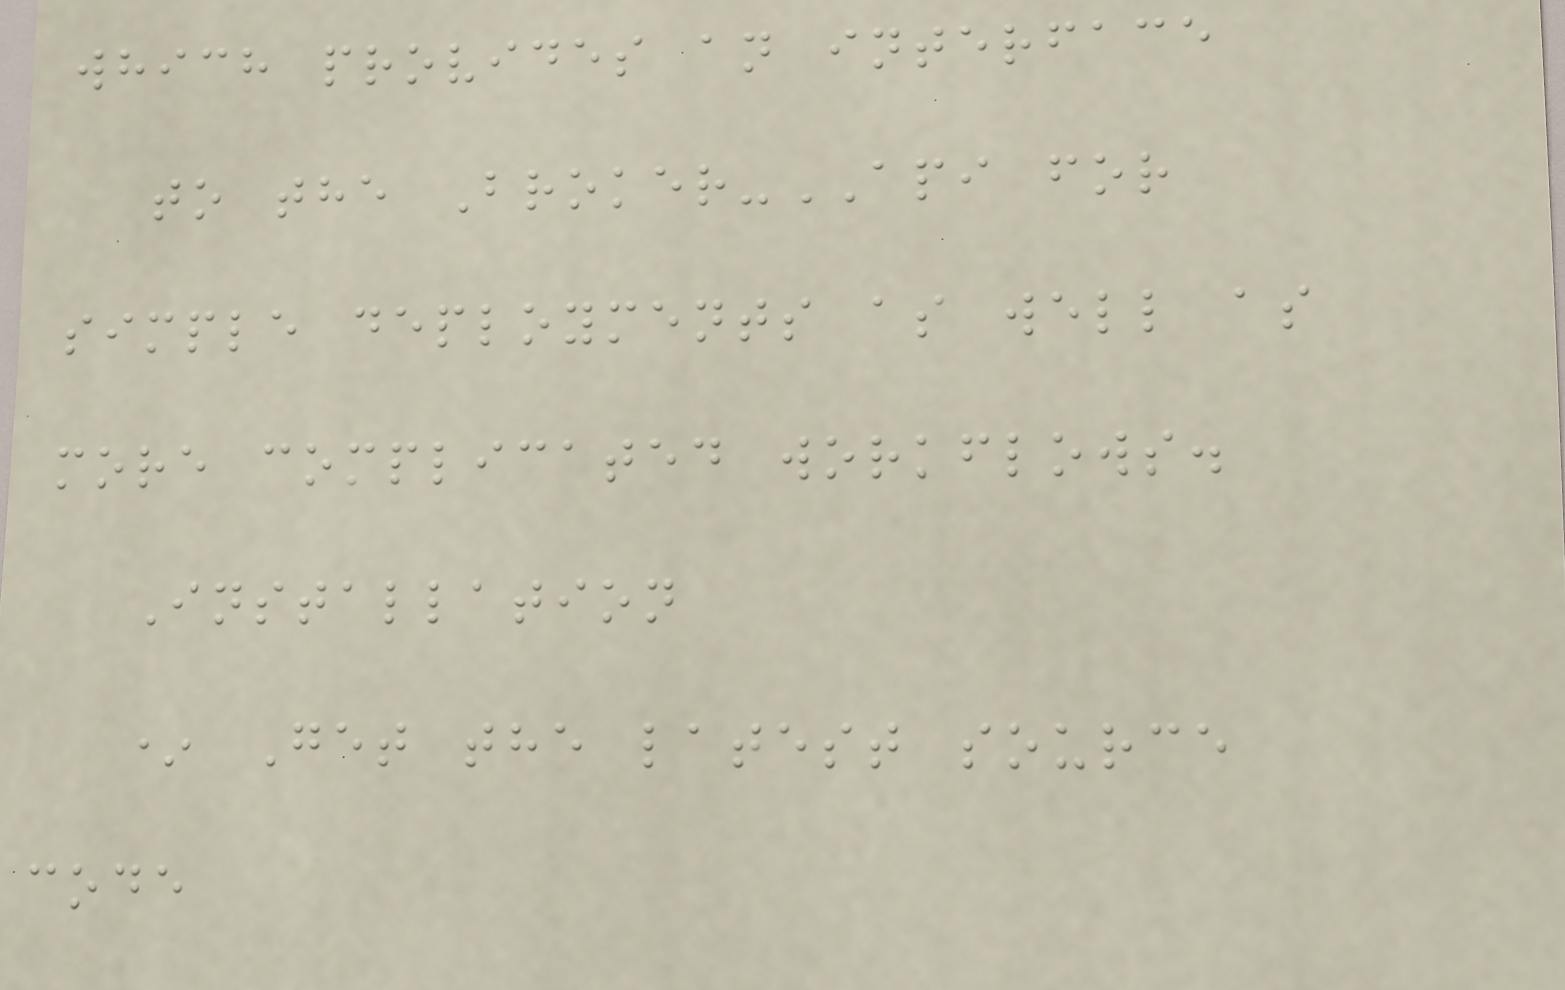which provides an interface
to the Broker-API for
simple deployments as well as
more complicated workflows.
Installation
* Get the latest source
code
